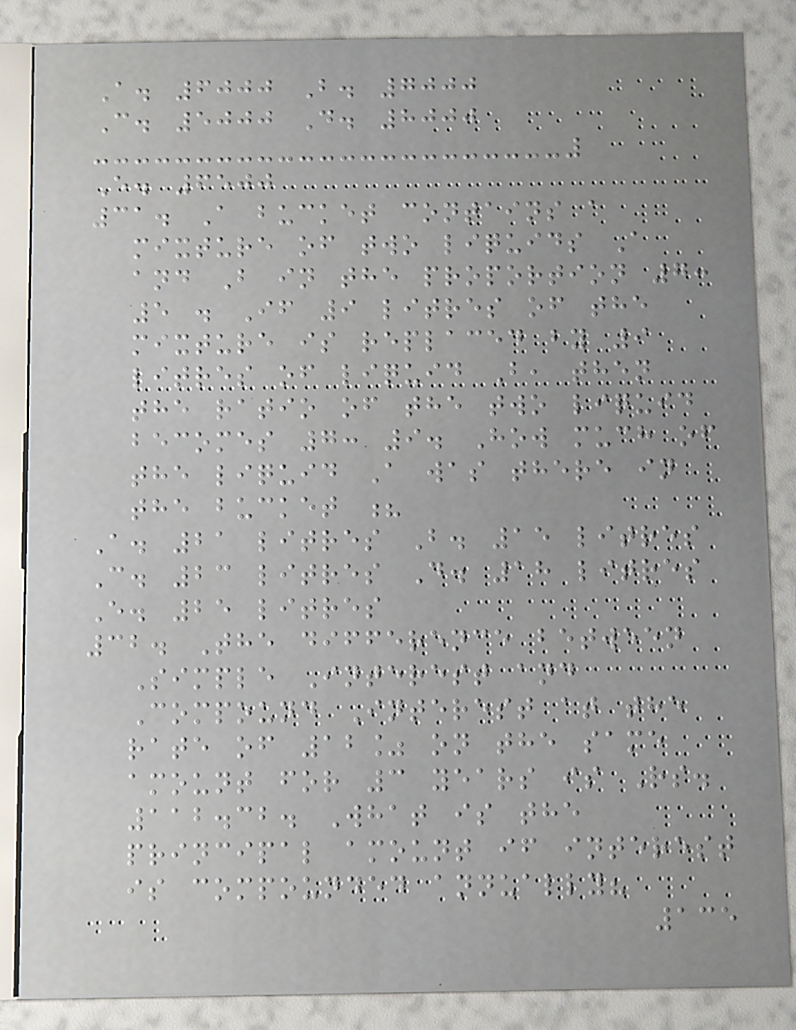A. 6000 B. 7000
C. 5000 D. 8000
E. 6500
31. A bucket contains a
mixture of two liquids A
and B in the proportion 7:
5 . If 9 litres of the
mixture is replaced by 9
litres of liquid B, then
the ratio of the two liquid
becomes 7: 9. How much of
the liquid A was there in
the bucket ?
A. 21 litres B. 15 litres
C. 23 litres D. 18 litres
E. 25 litres
32. The difference between
Simple Interest and
Compound Interest at the
rate of 12% on the same
amount for 3 years is Rs.
112.32. What is the
principal amount if interest
is compounded annually?
135
